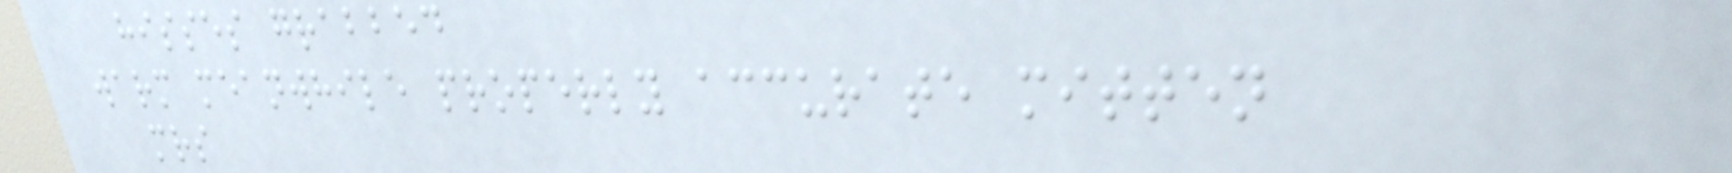hisses grabbed
warm meanwhile properly accurate mitten
mrs
